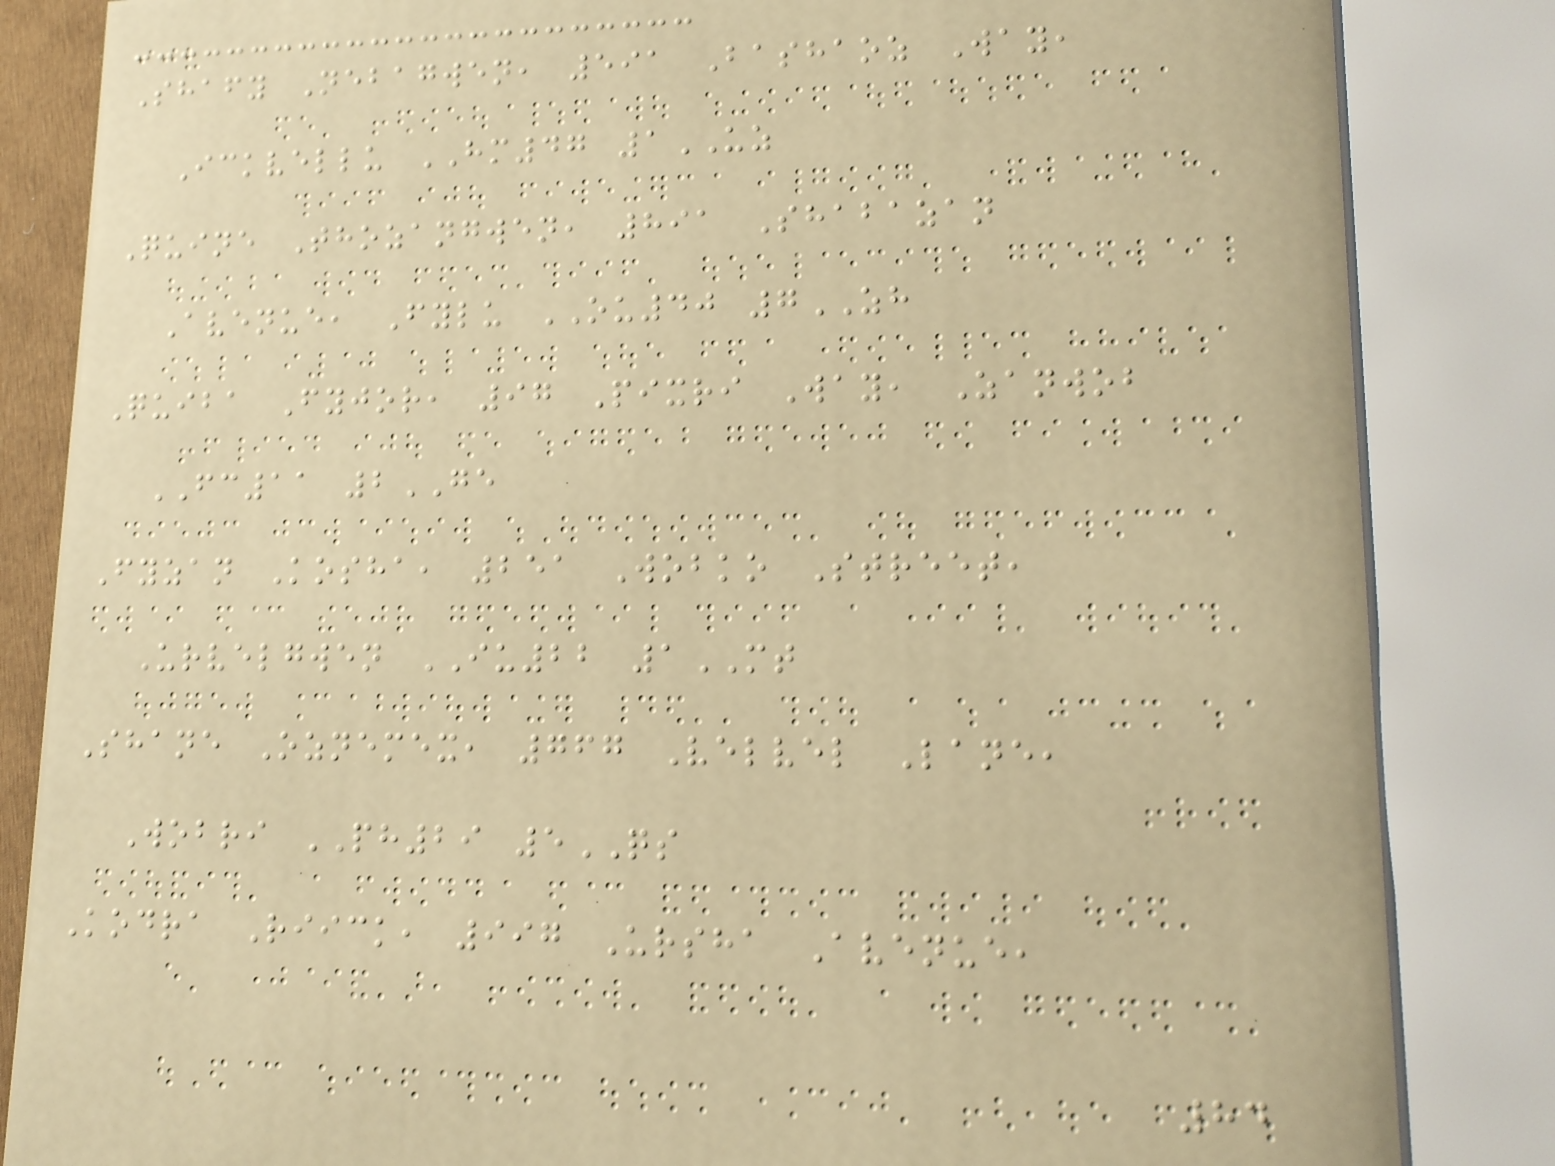Shafy Nebagwen, 591 Bashaoz Way,
Ickvellu HM47 1UZ
Quine Thozangwen, 891 Shabazan
Avenue, Fylu OU40 7ZH
Quiba Fyjor, 97 Pixri Way, Zanwob
FC11 2GE
Fyzan Kosha, 251 Wobko Street,
Urvelgwen IU22 1MT
Shane Oznemex, 767 Velvel Lane,
Wobri PH29 5QS
Kodra Riick, 997 Ursha Avenue,
84
